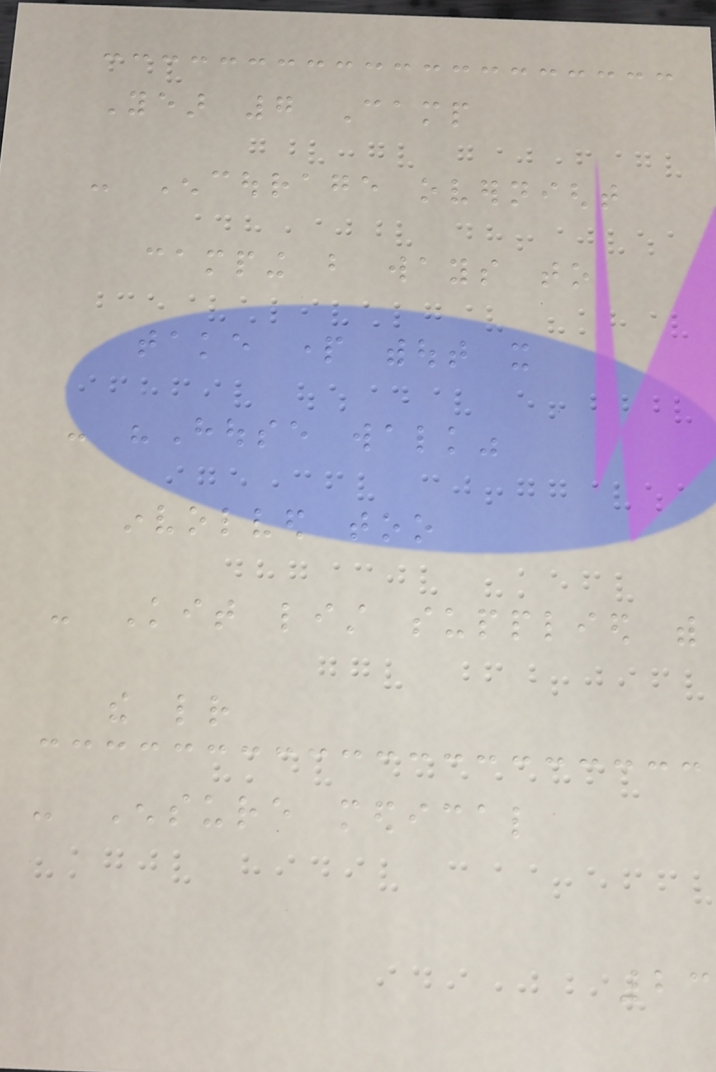Year 7 Camp
- Encourage overnight
camping but ways to
take part without it
- "House walk"
involved too
- Kit list supplied with
the letter
- Ensure medical
23
